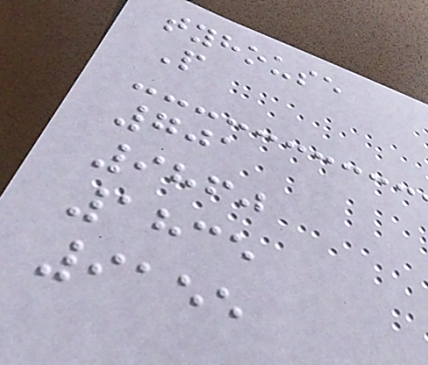tyhouse
P
701
9860
1835
9155
